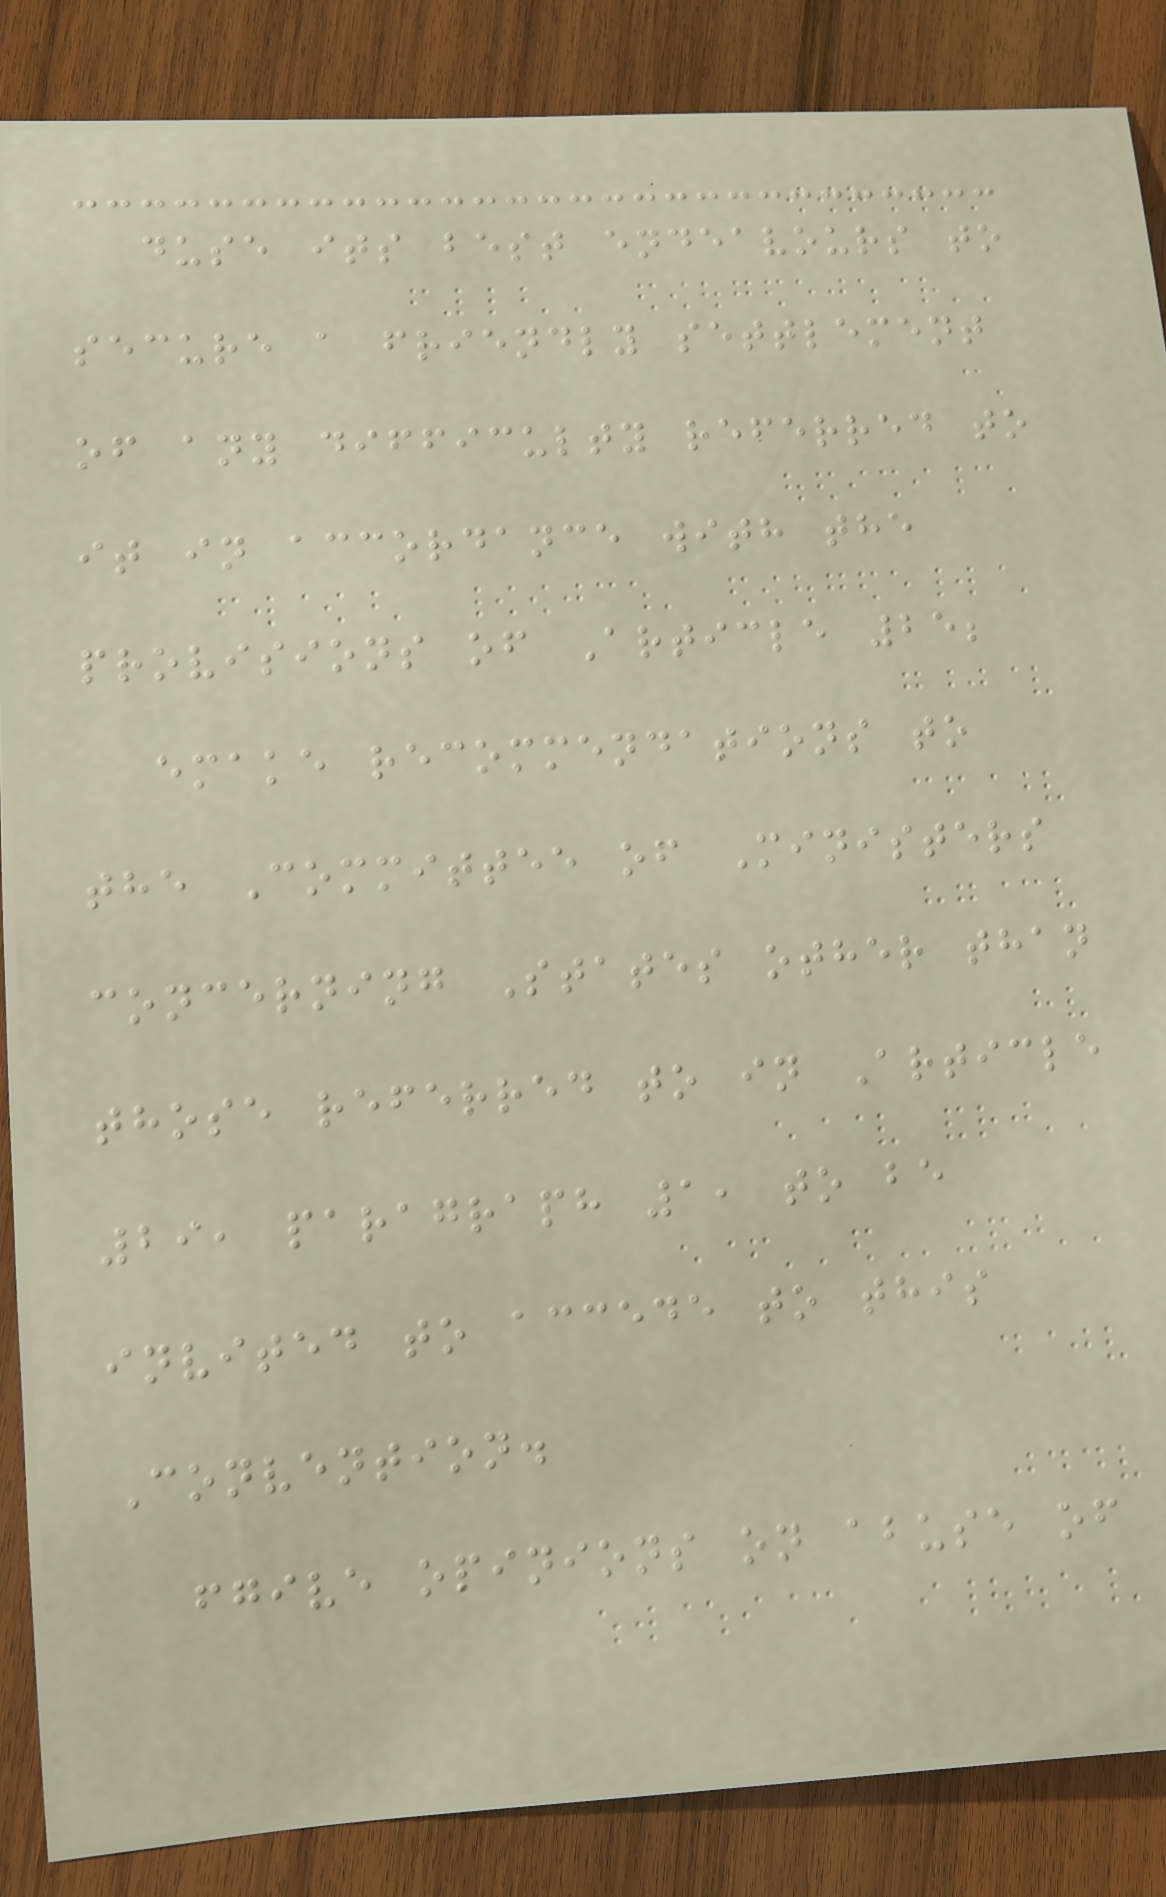duse its best endeavours to
secure a friendly settlement
of any difficulty referred to
it in accordance with the
provisions of Article 25;
emake recommendations to
the Committee of Ministers
concerning States other than
those referred to in Article
29, paragraph 1, to be
invited to accede to this
Convention.
fgive opinions on abuse of
